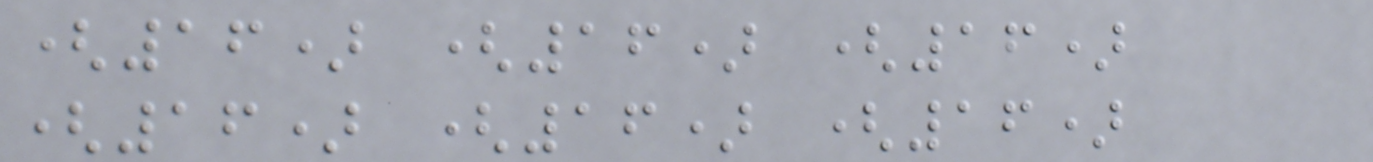(16) (16) (16)
(16) (16) (16)
